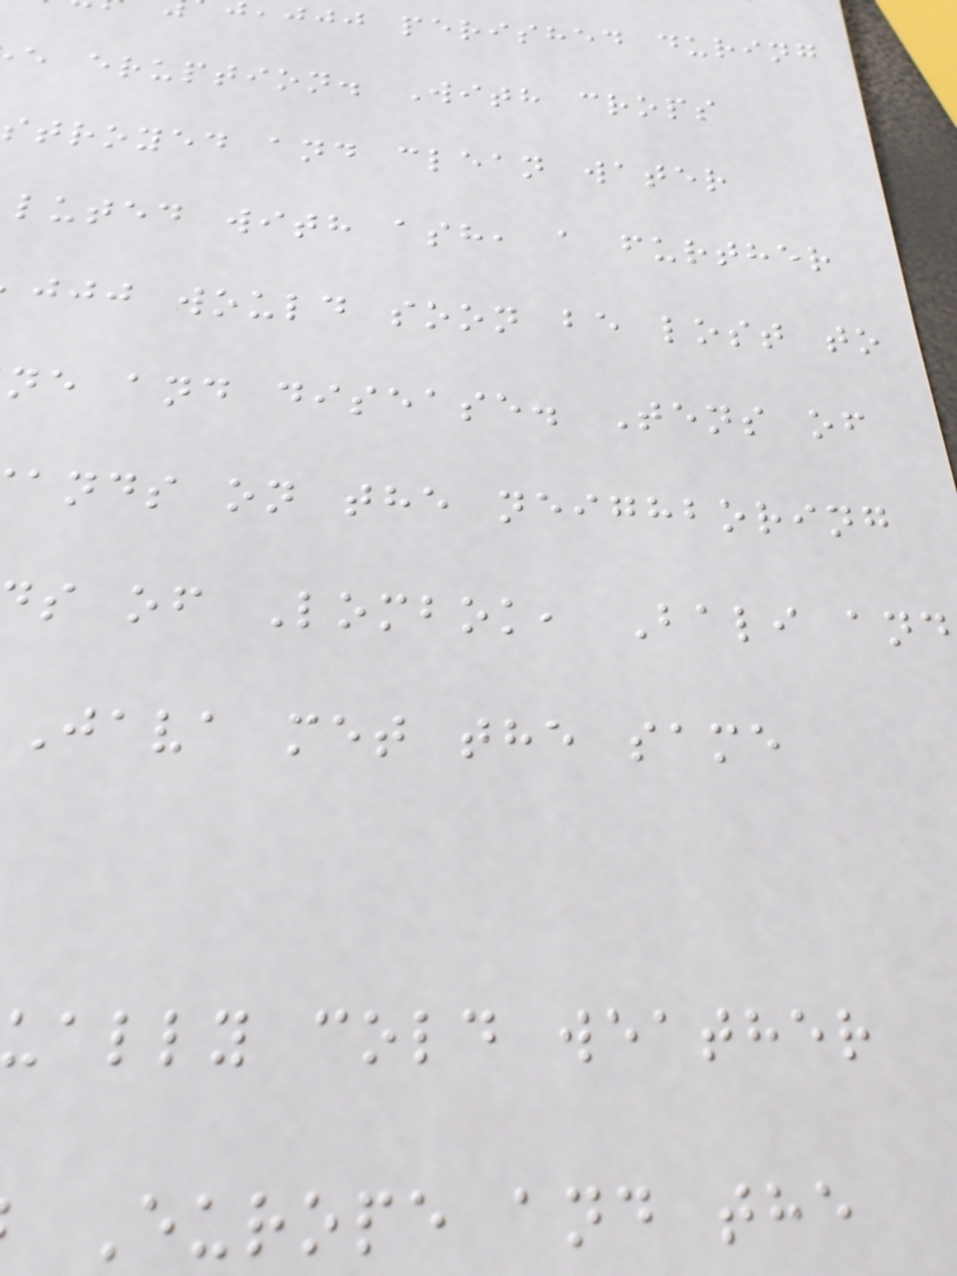,jjj perished during
e eruption. With crops
stroyed and clean water
luted with ash, a further
jjj would soon be lost to
ne and disease. Tens of
ands on the neighboring
s of Lombok, Bali and
Java met the same
ually cold weather
Europe and the
